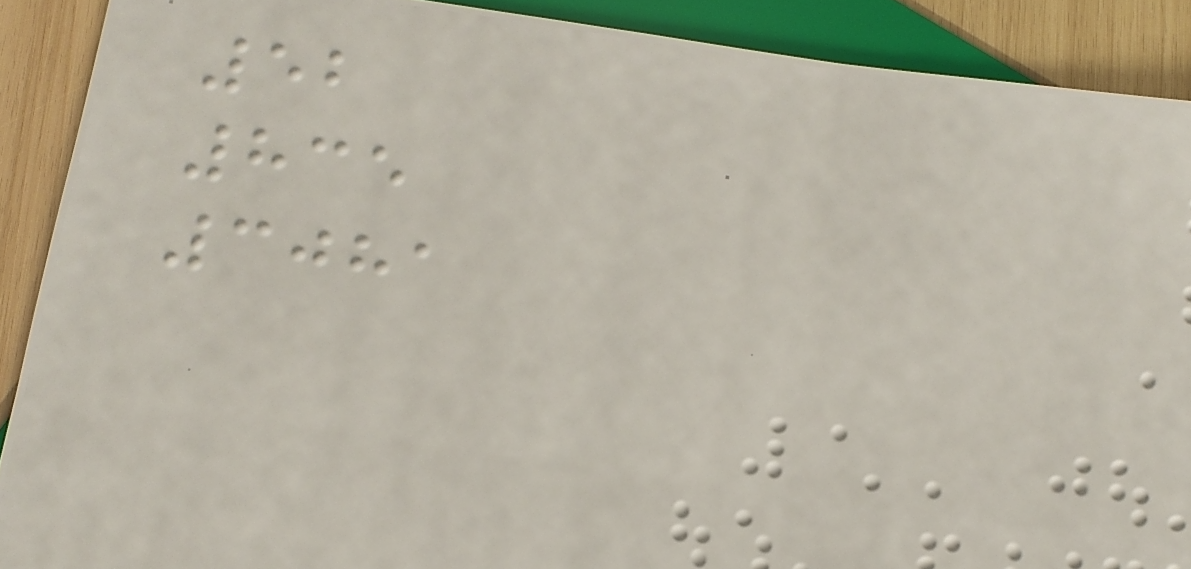52
835
3081
